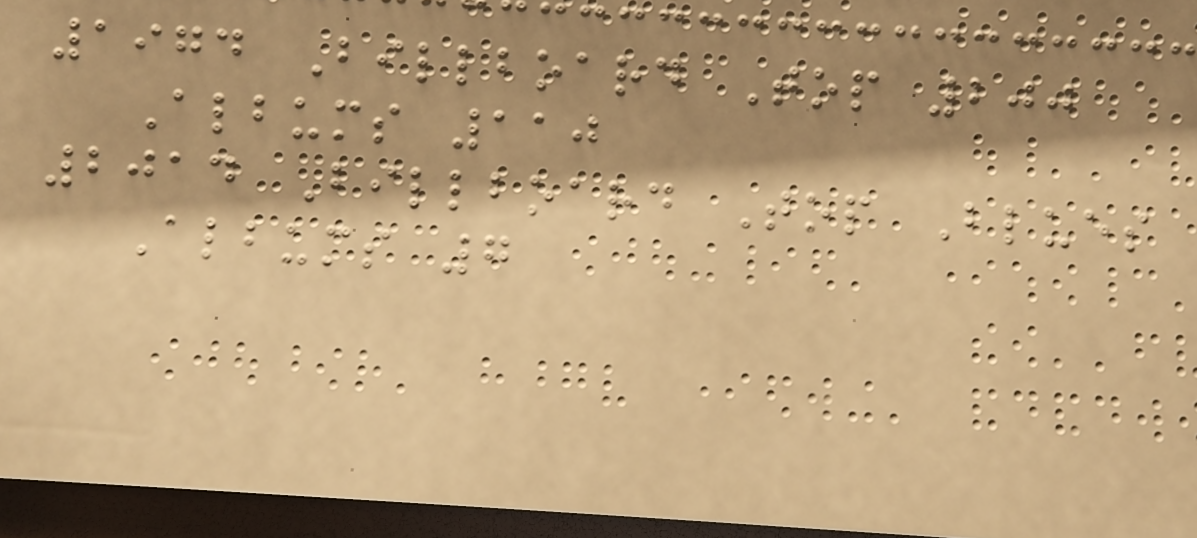1974 Billboard Top 200
Albums 110
2014 Billboard Top Blues
Albums 7
